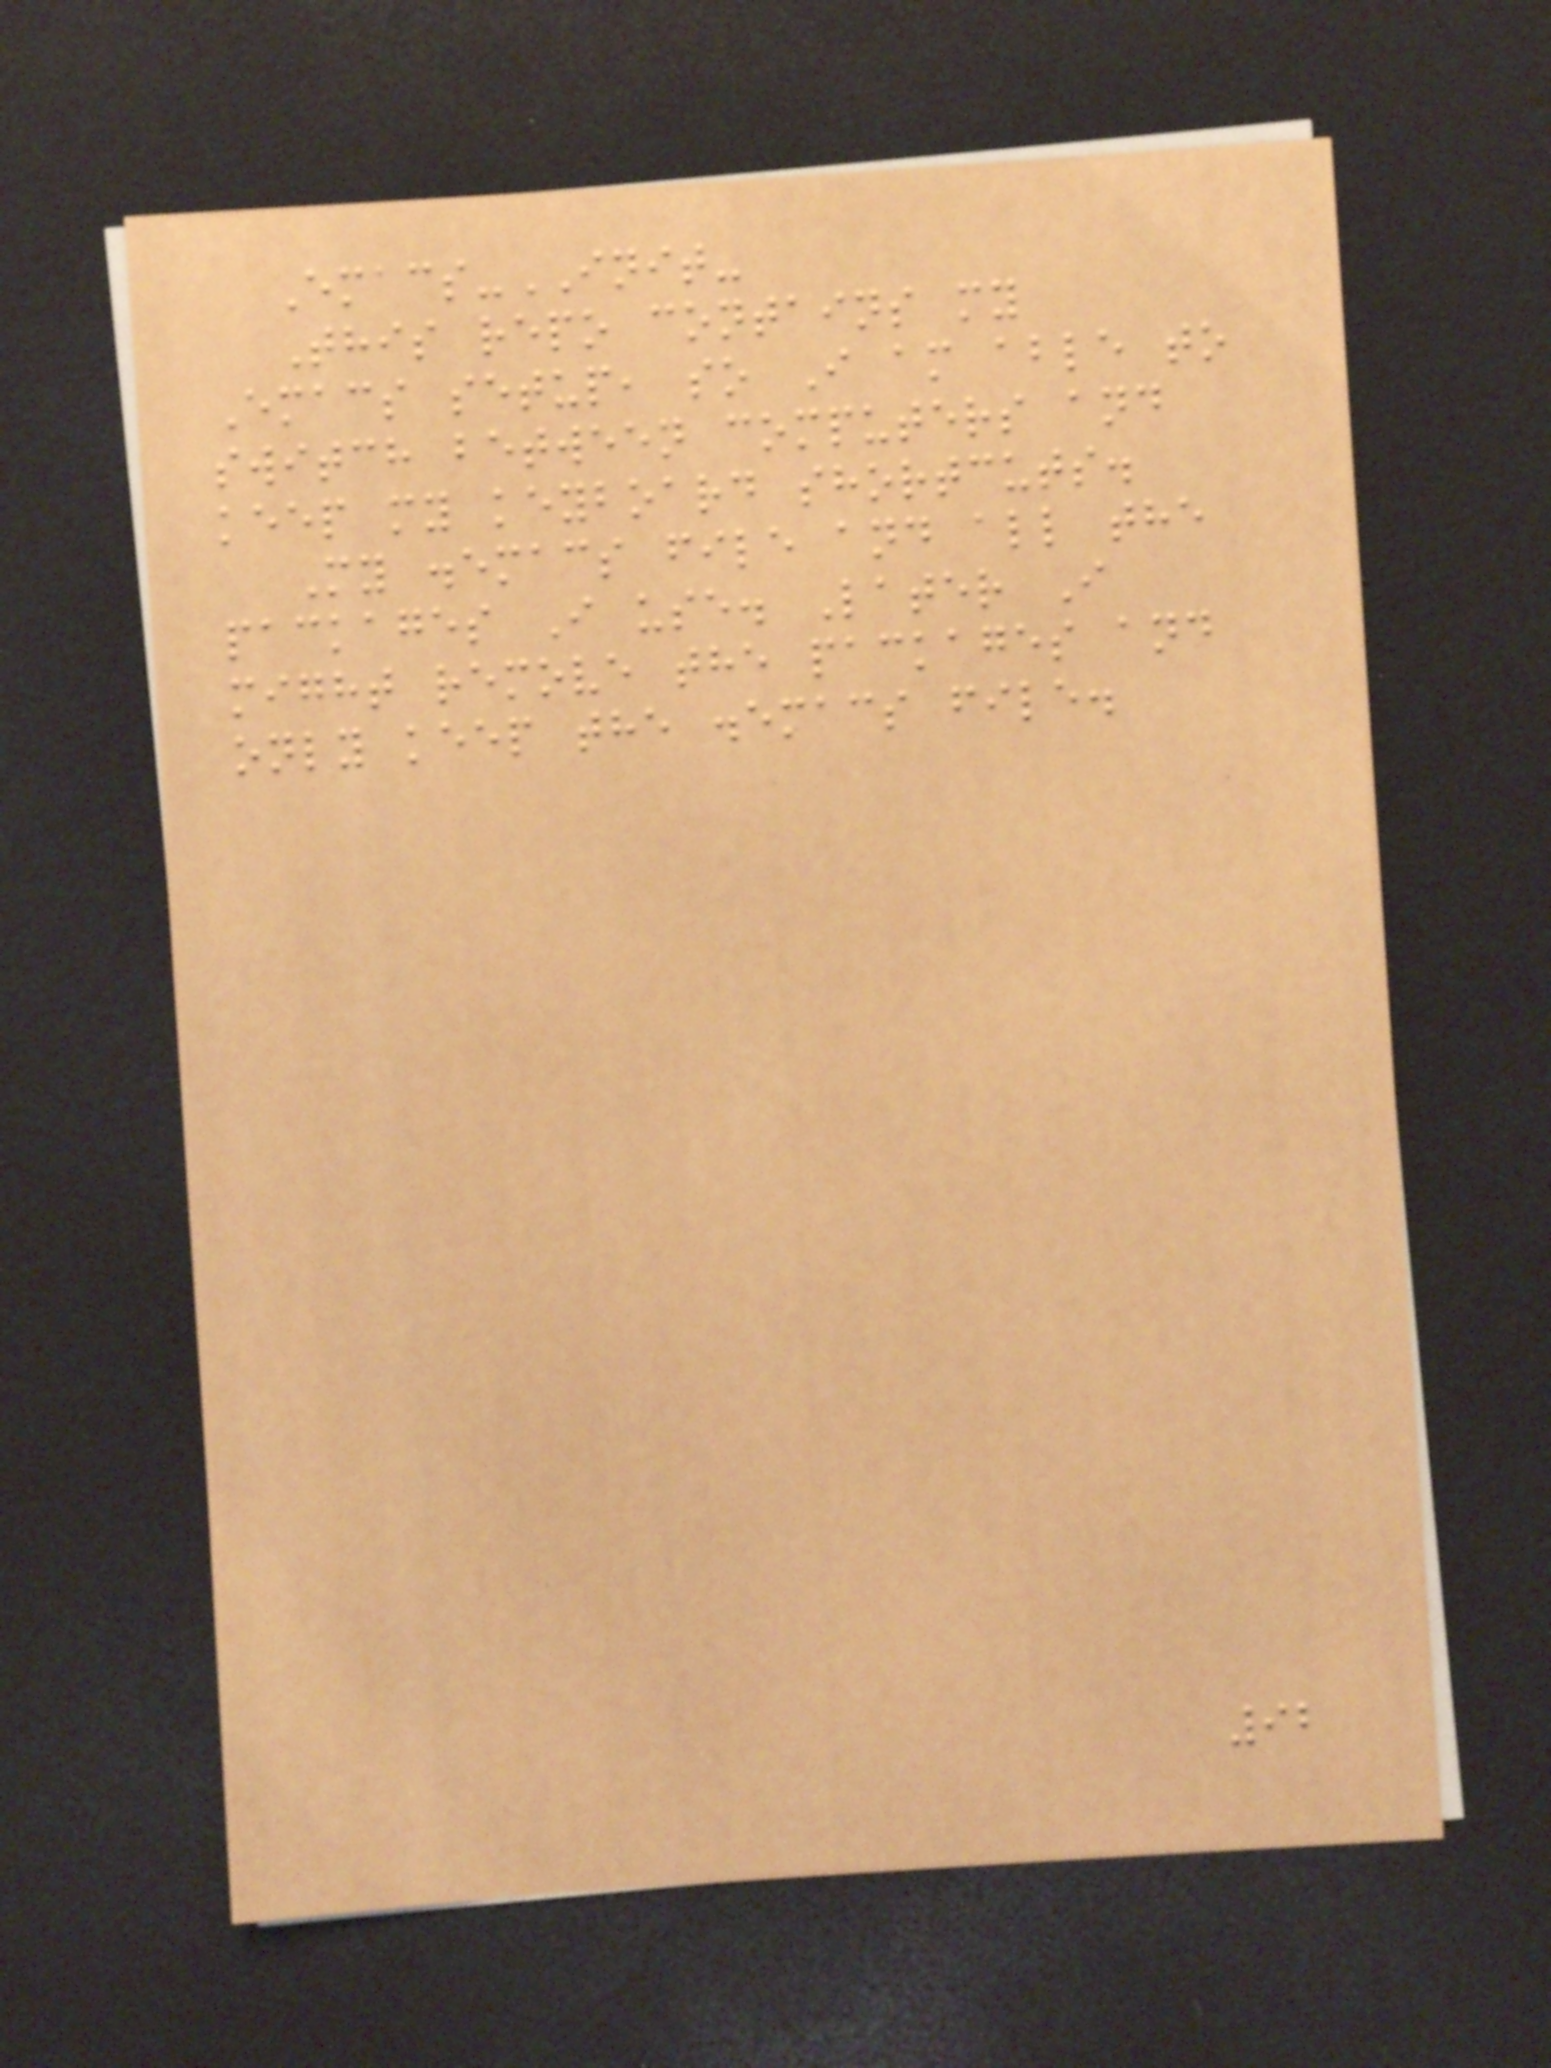Emacs-INIT-
This repo contains my
Emacs setup, so I am able to
switch between computers and
keep my keyboard shortcuts.
My .emacs file and all the
packages I use. Later I
might remove the packages and
only keep the .emacs file.
92
